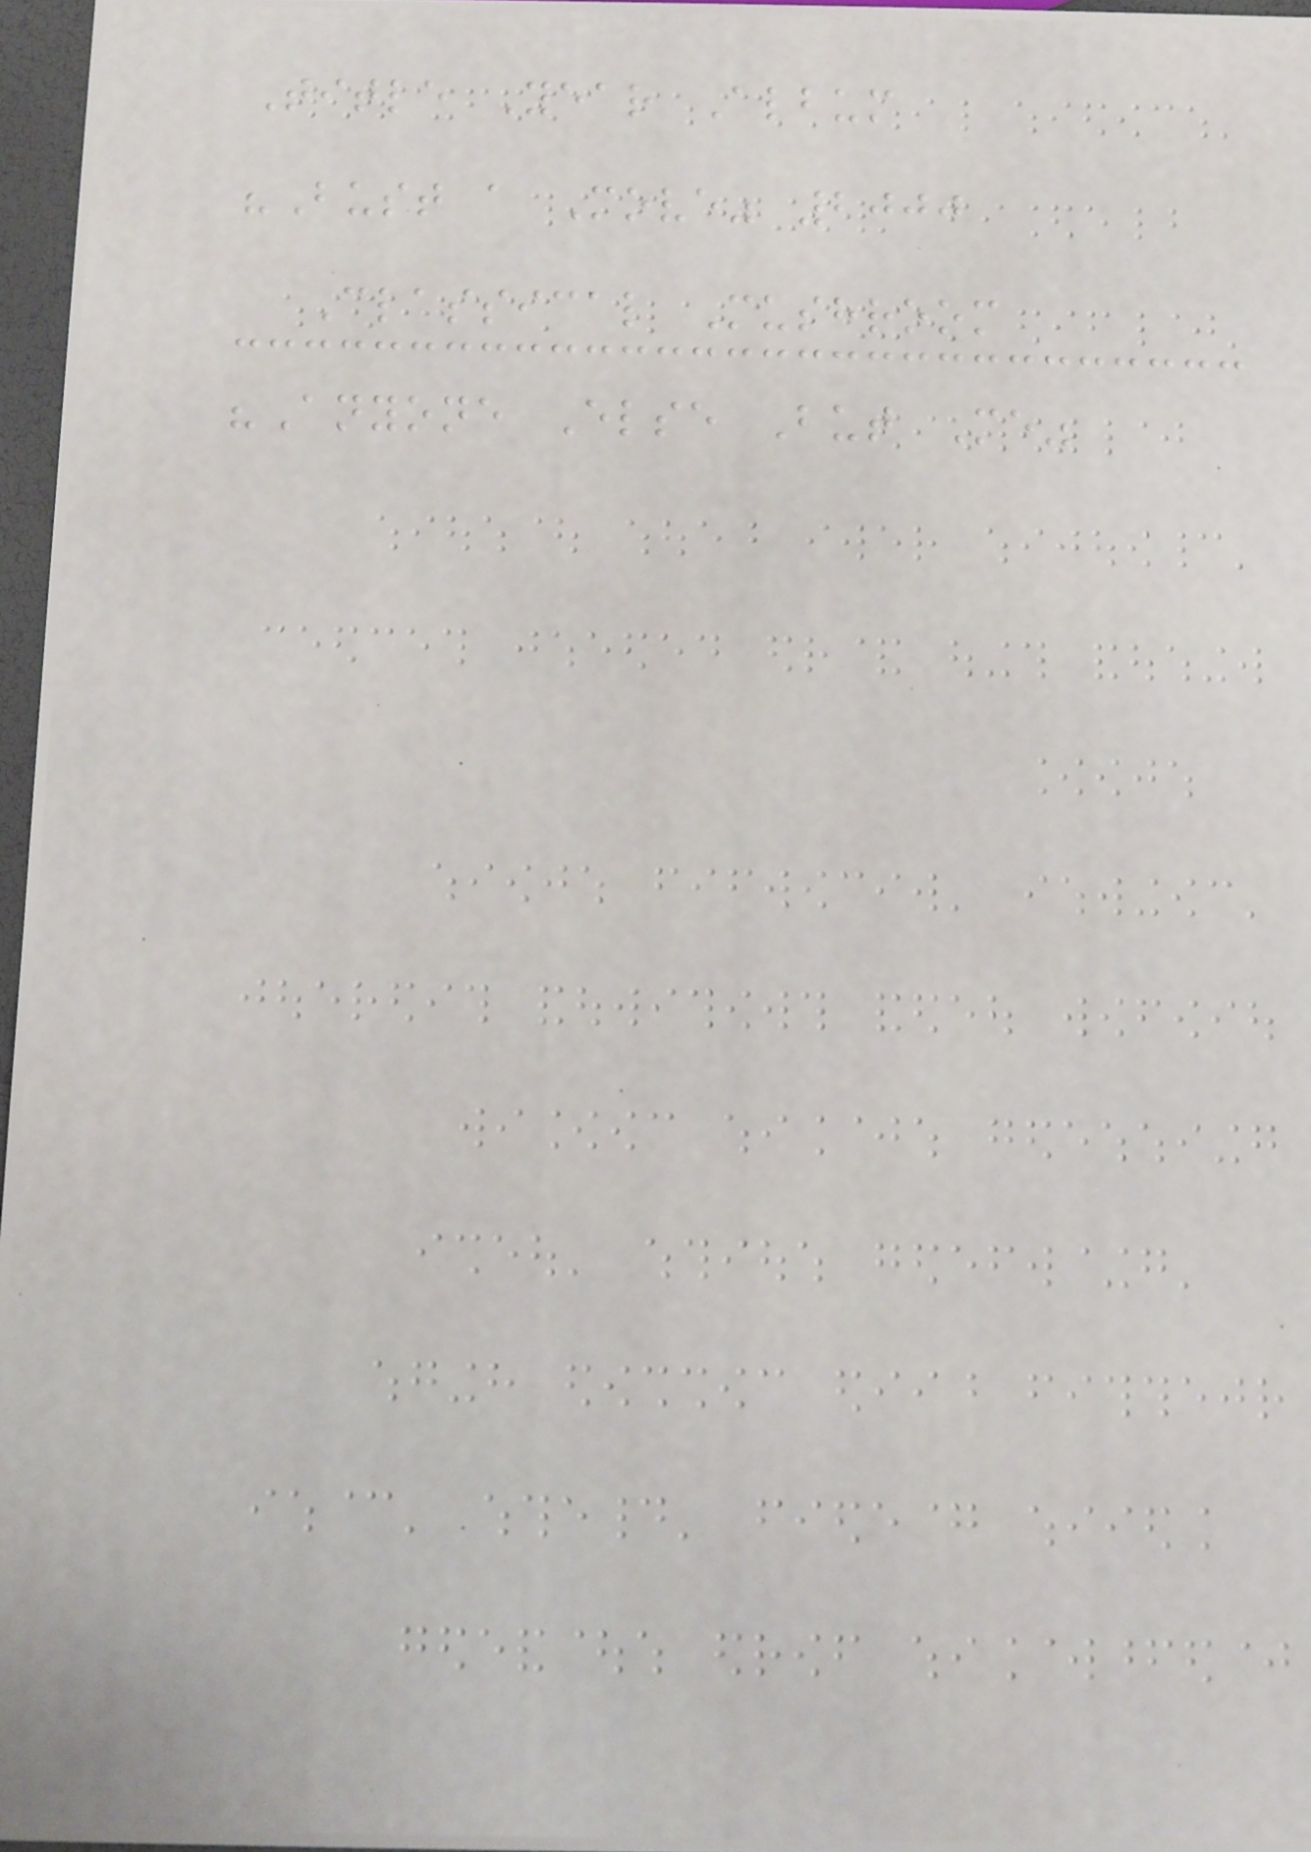Title Year Album
"Bust a Move" 2000
Classical Mushroom
"Anyone Else But Me"
